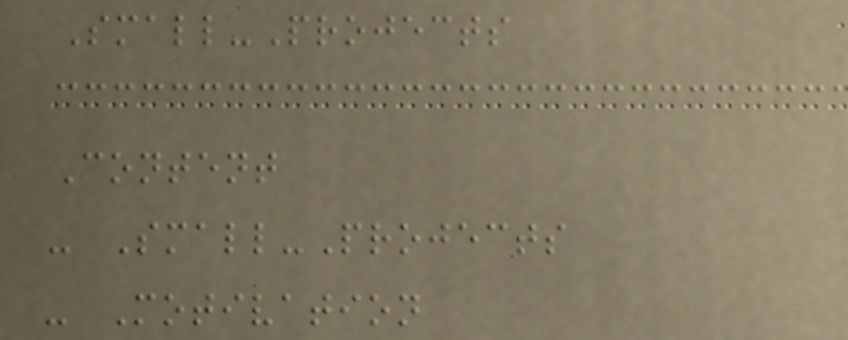Small-Projects
Content
- Small-Projects
- Motivation
